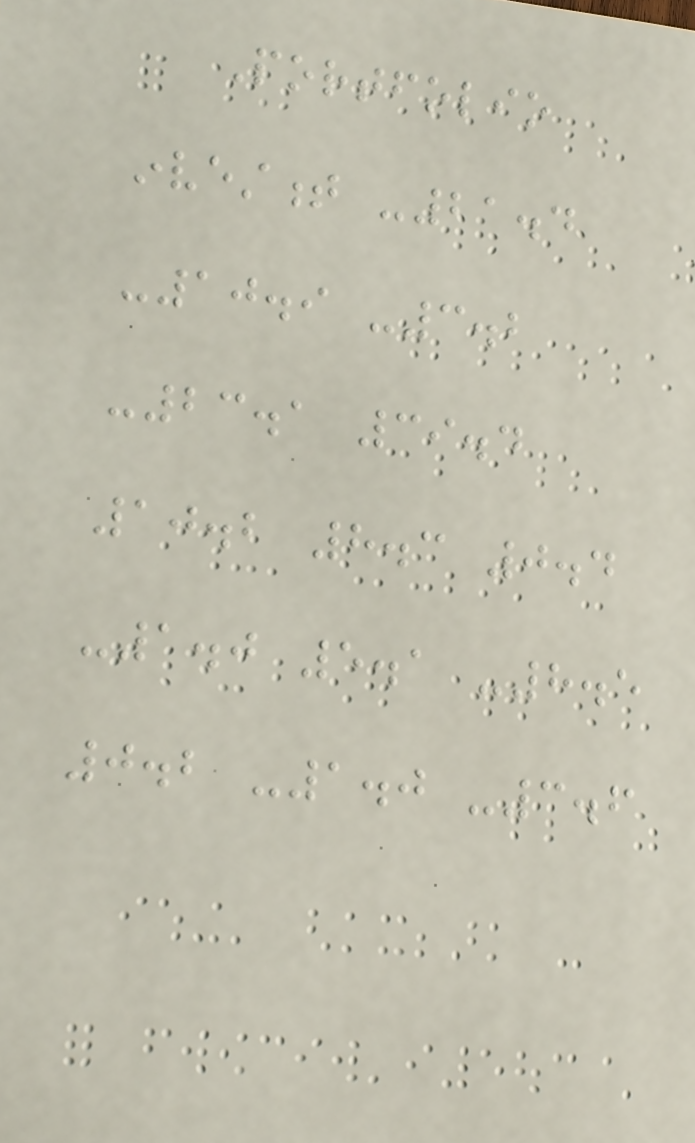Portfolio
investment -21.4
-10.9 -3.2
-23.1 39.4
10.2 8.3 0.4
-1.0 5.1 -8.5
0.2 -1.0 -3.6
